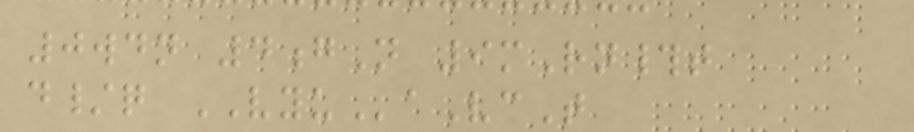0wdn 4gN 9mRn#t
d/q VYUaVcT
